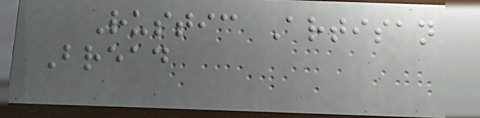Rustic Artisan
Bread
